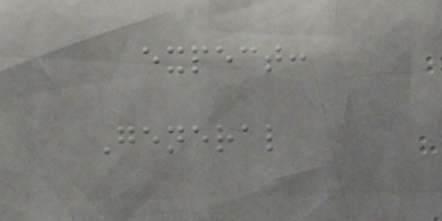expect:
General
